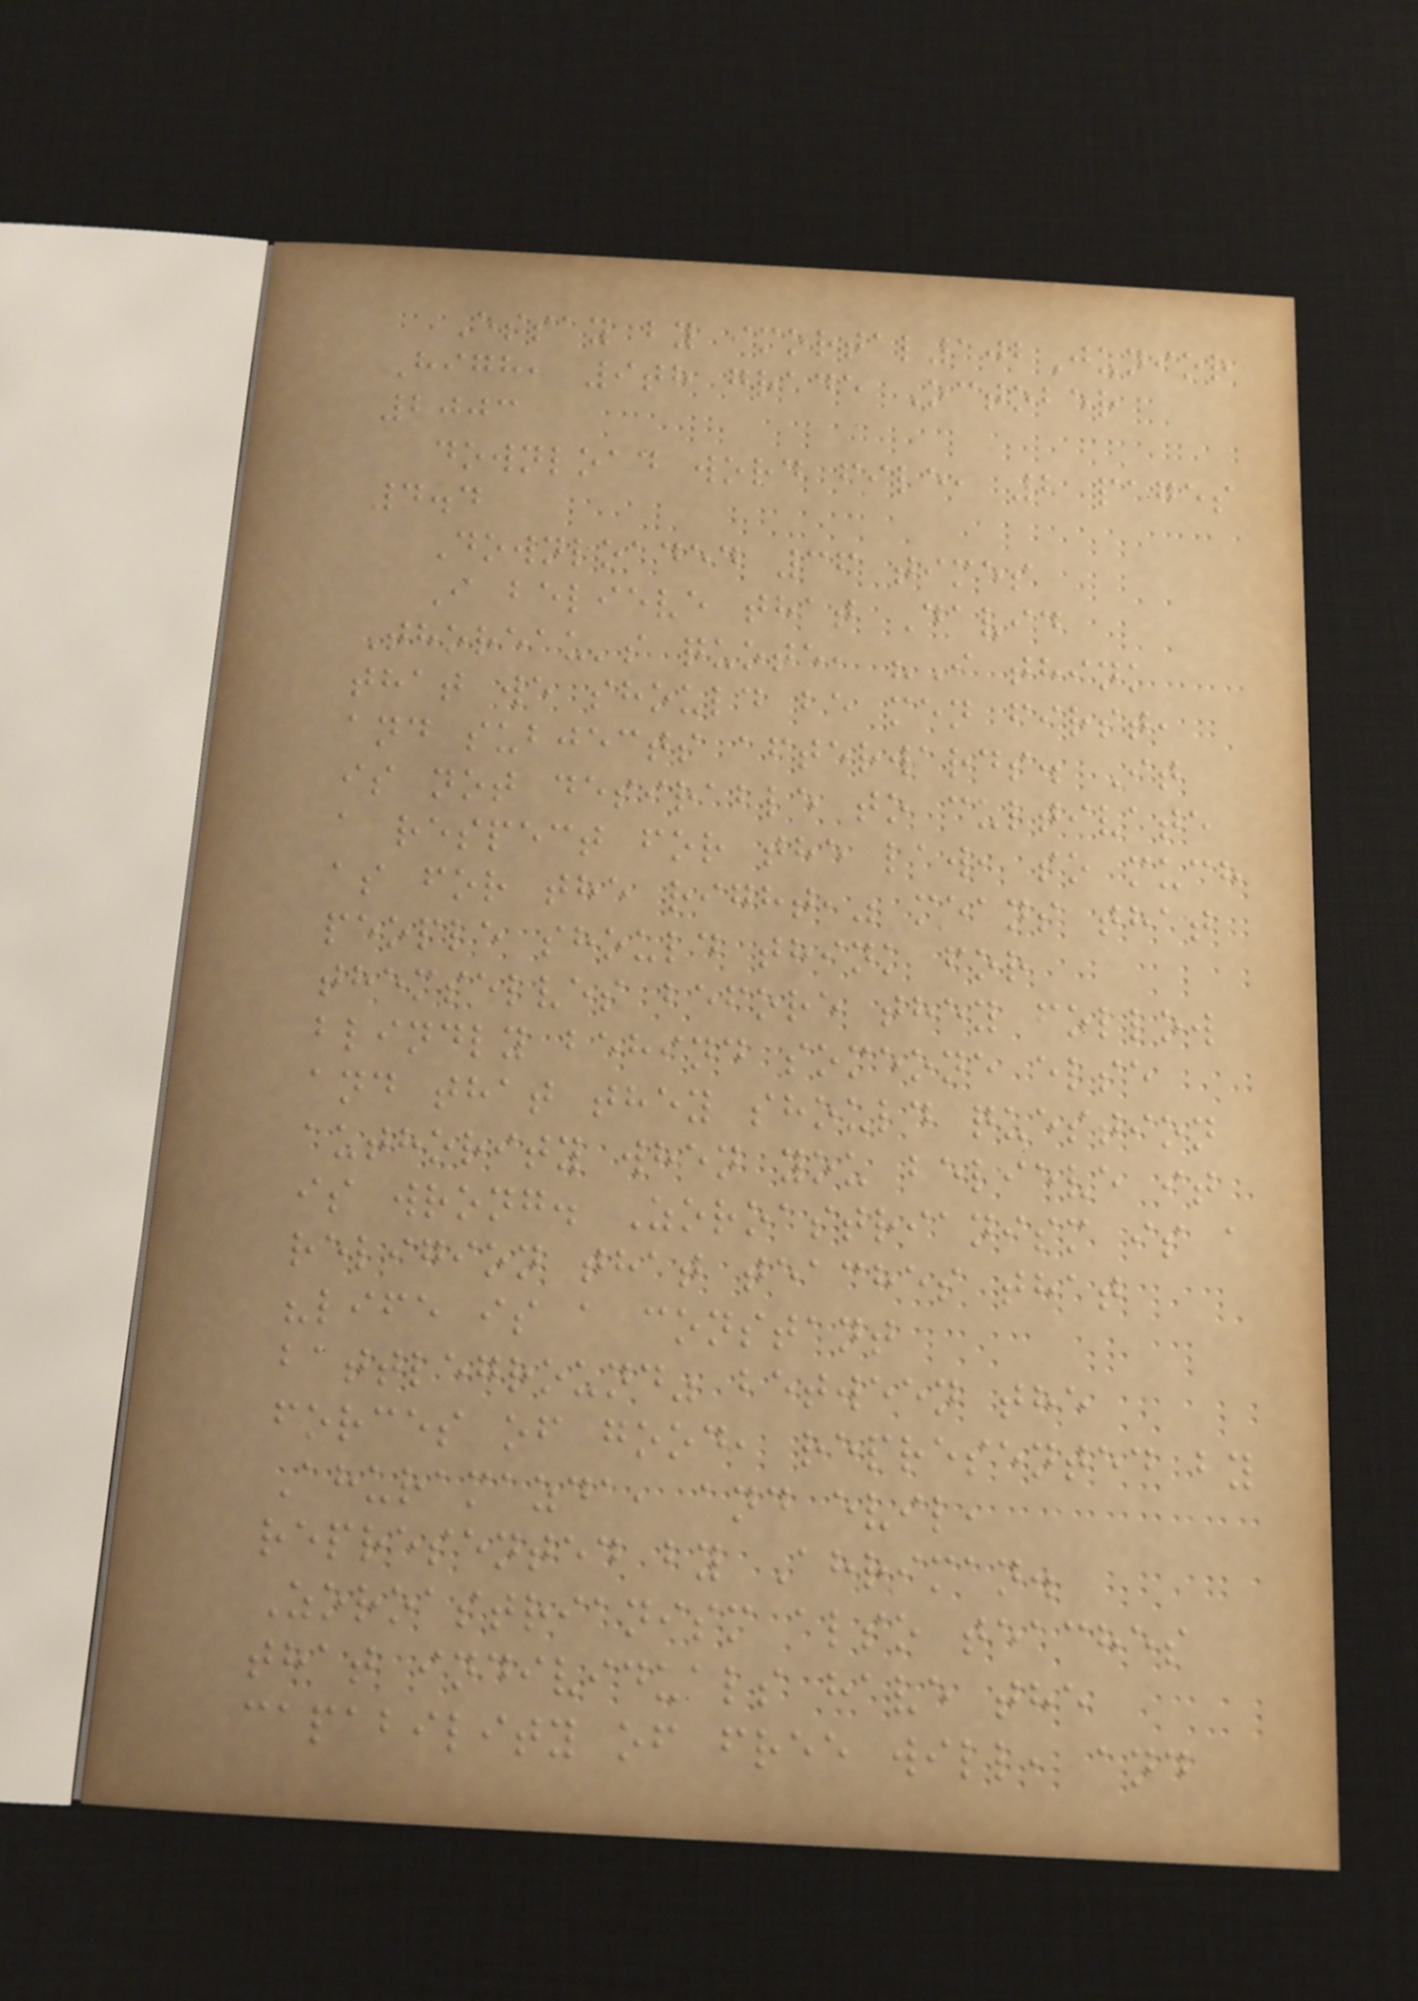Essay by imortal102Junior
High, 9th grade October
2003
download word file, 2 pages
4.4
Downloaded 36 times
I believe that David
Thoreau's quote, "I think
that we should be men first,
and subjects afterwards. It
is not desirable to cultivate
a respect for the law, so much
as for the right," means that
people should think for
themselves before they follow
blindly behind someone else
and that they should question
authority when you believe it
is wrong. Zoroastrianism is a
religion that teaches that
"life is a constant
battleground" between the
forces of good, represented by
Ahuramazda, and evil,
represented by Ahriman.
Zoroastrianism also teaches
that individuals have the
capability of free will, and
